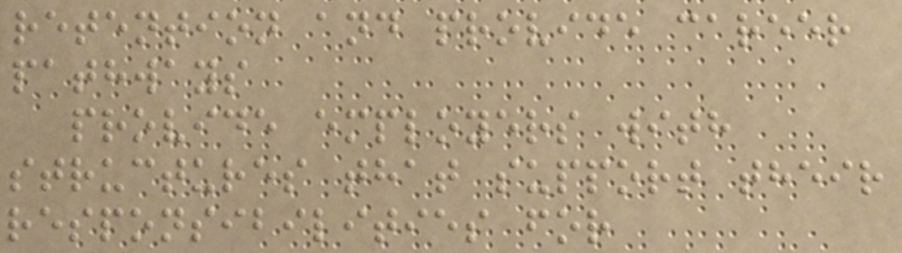retention and provide career
pathways
provide employers with
structures that support their
responsibilities for
